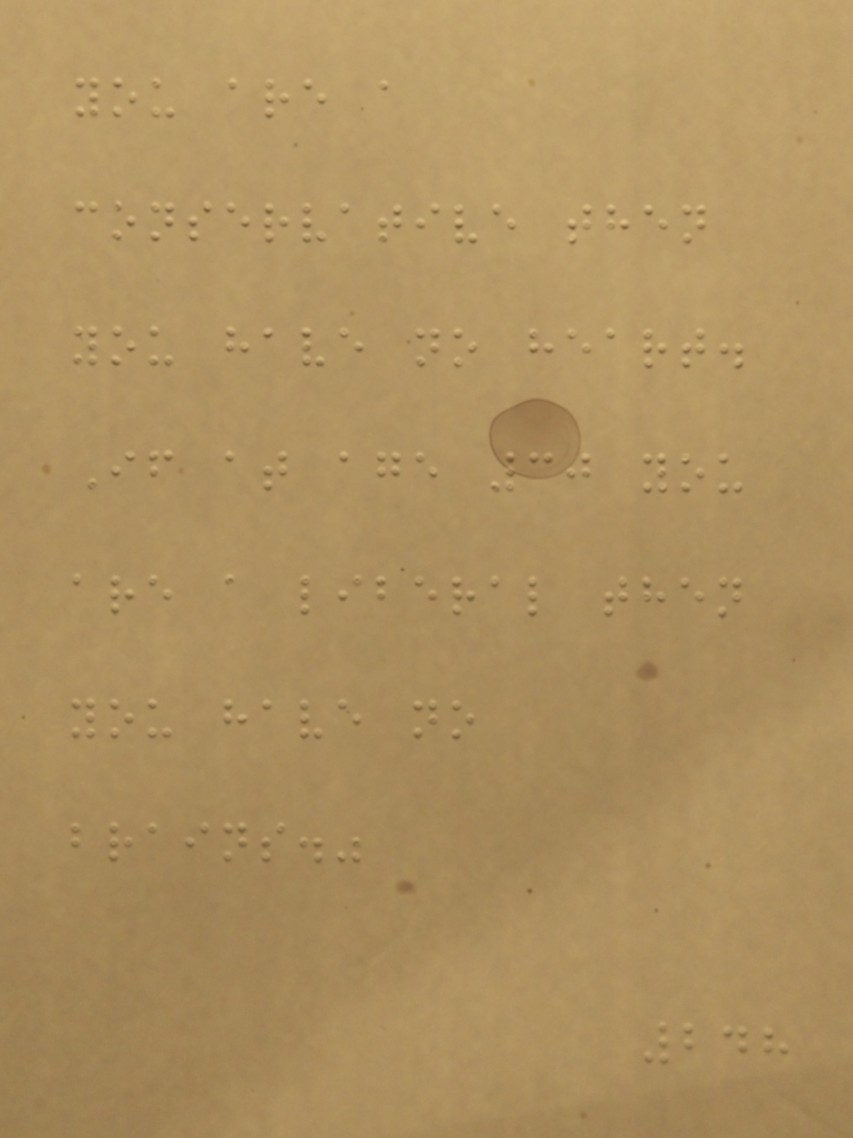you are a
conservative then
you have no heart.
If at age 30 you
are a liberal then
you have no
brains."
248
